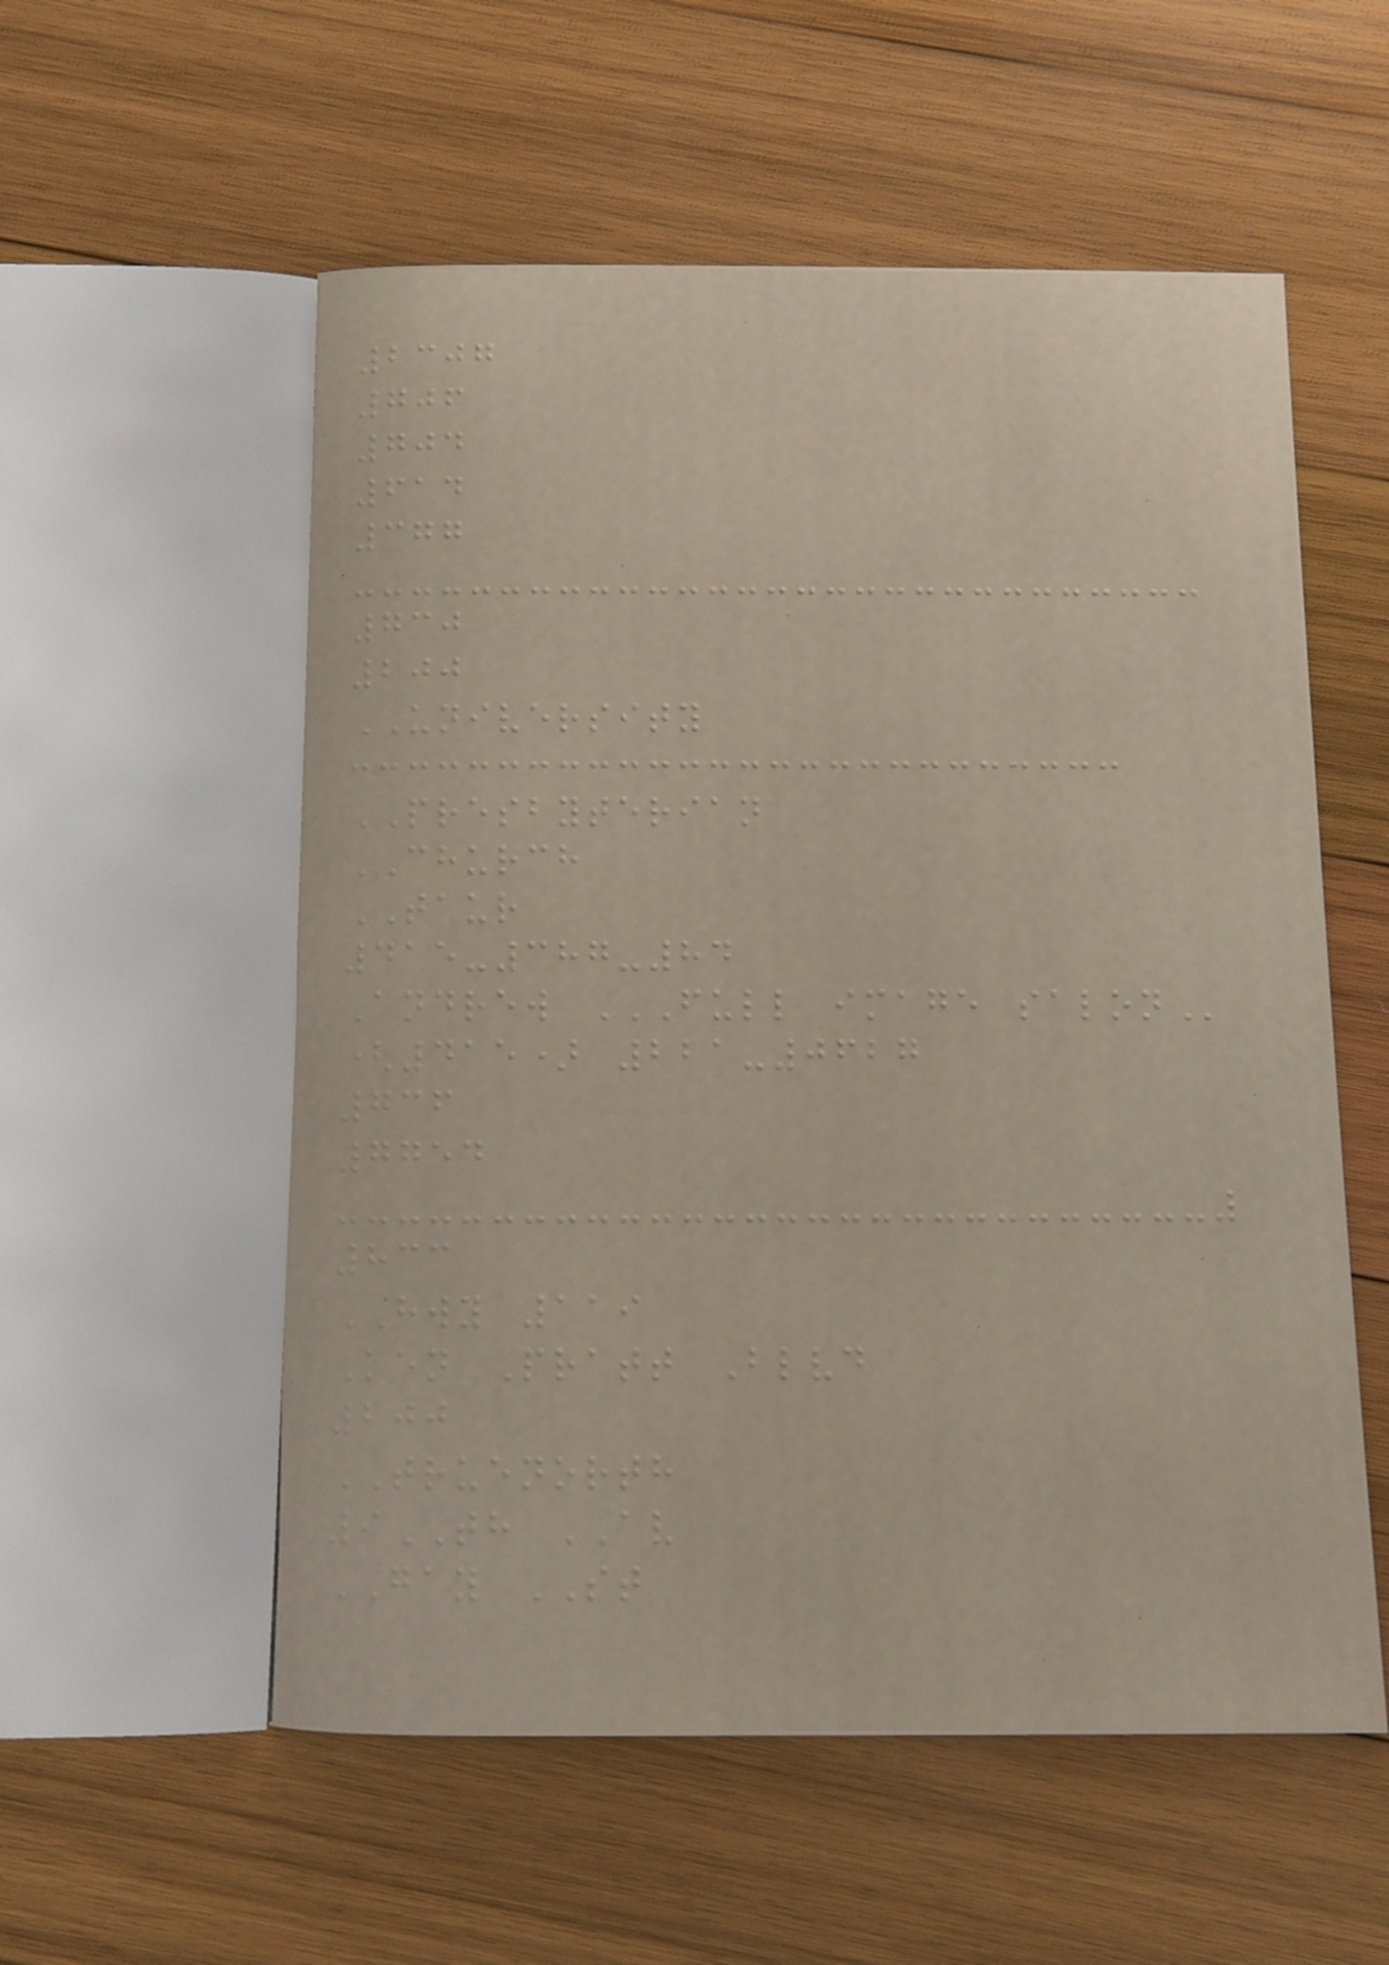2307
706
704
614
377
730
200
UNIVERSITY
PRESBYTERIAN
CHURCH
TAUR
415-387-84
Andrew FULL IMAGE SALON
(415) 221-0627
736
7754
833
HWY 119
Ken Pratt Blvd
200
TRUENORTH
9TH AV
GAY ST
